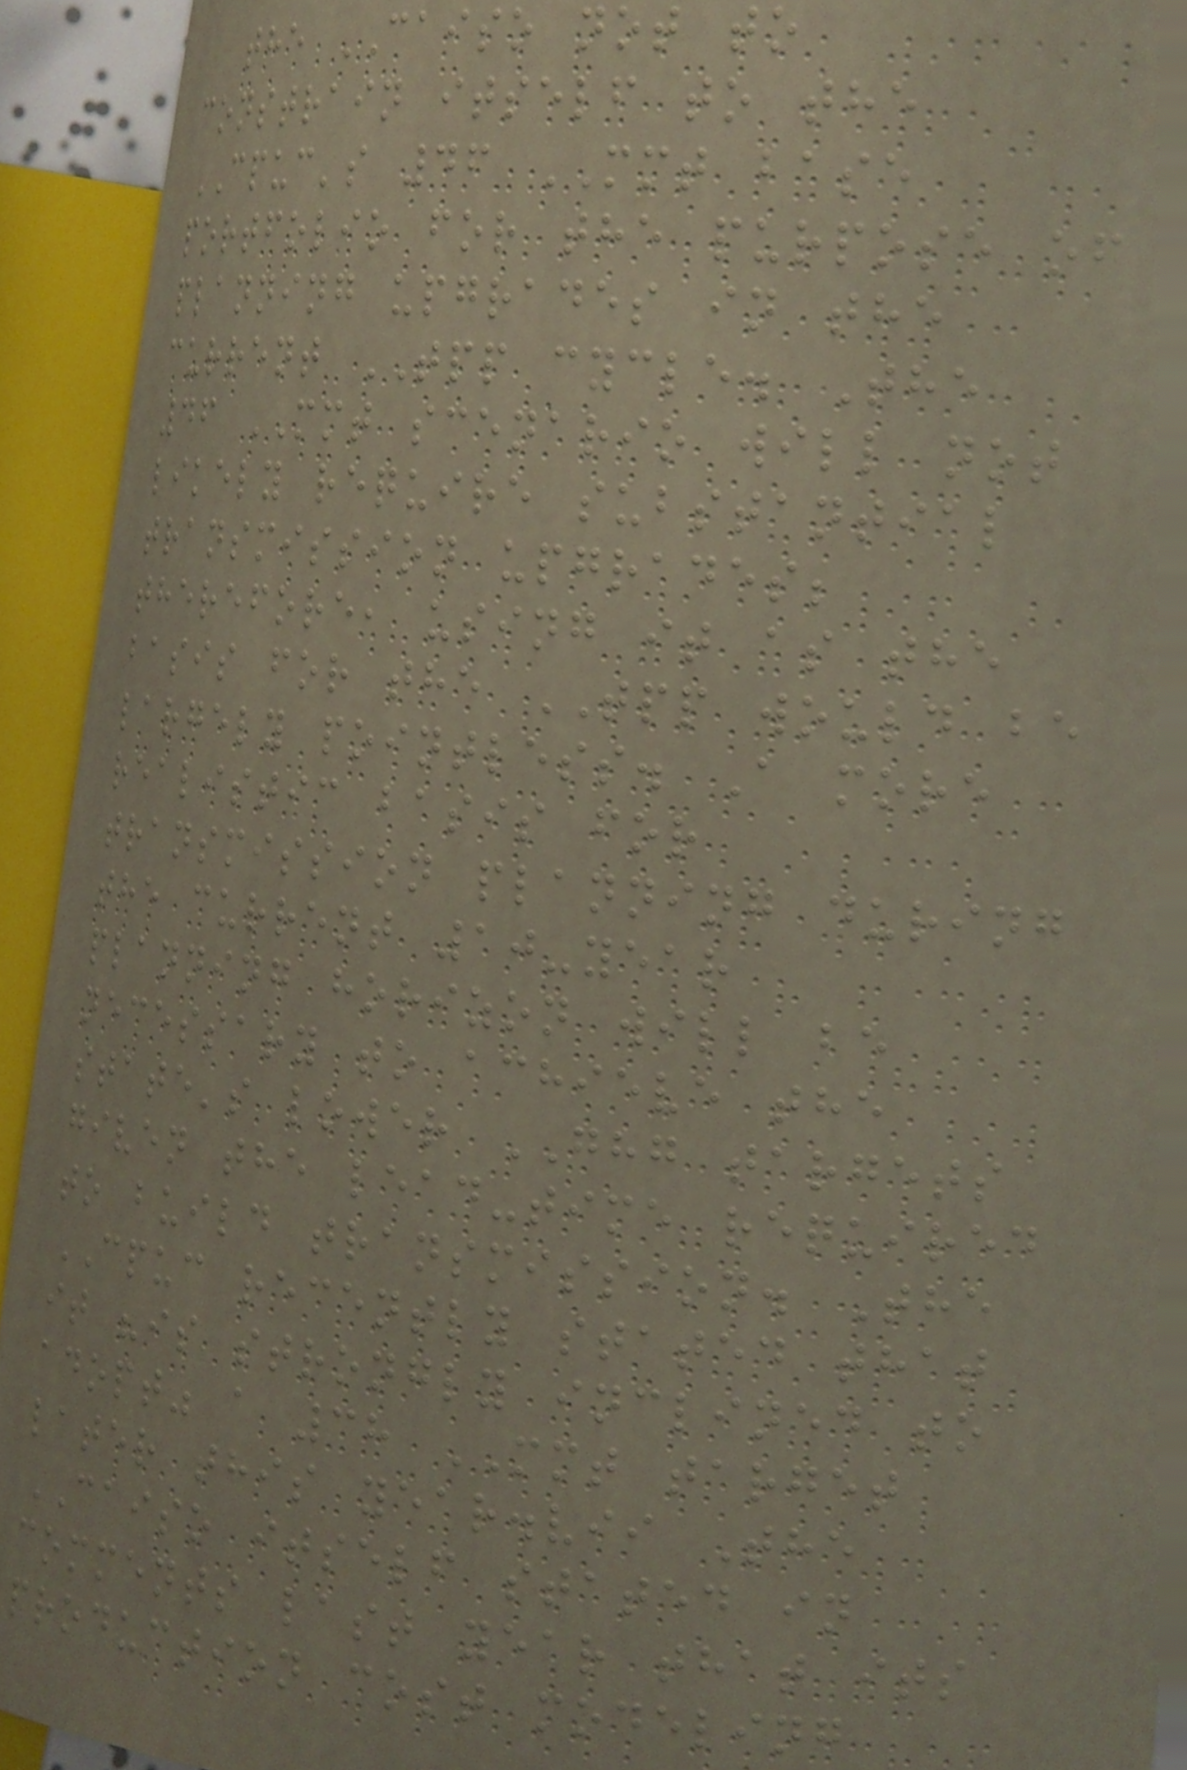the CAISO not to
constrain itself to the
CPUC's 46 MMT base
portfolio for the purpose of
planning upgrades in the
current TPP cycle. The
46 MMT scenario will not
likely require substantial
transmission upgrades;
therefore, using it as the
basis for the TPP would be
largely pointless. A more
realistic basis for
transmission planning during
the current 10-year
planning horizon will be
necessary to achieve the
state's lower GHG targets
given the lead-time required
to build transmission. The
CPUC recently stated that
it "is strongly inclined to
adopt" a 38 MMT target
later this year.vii The
CAISO itself stated in
comments last year that its
production cost modeling
